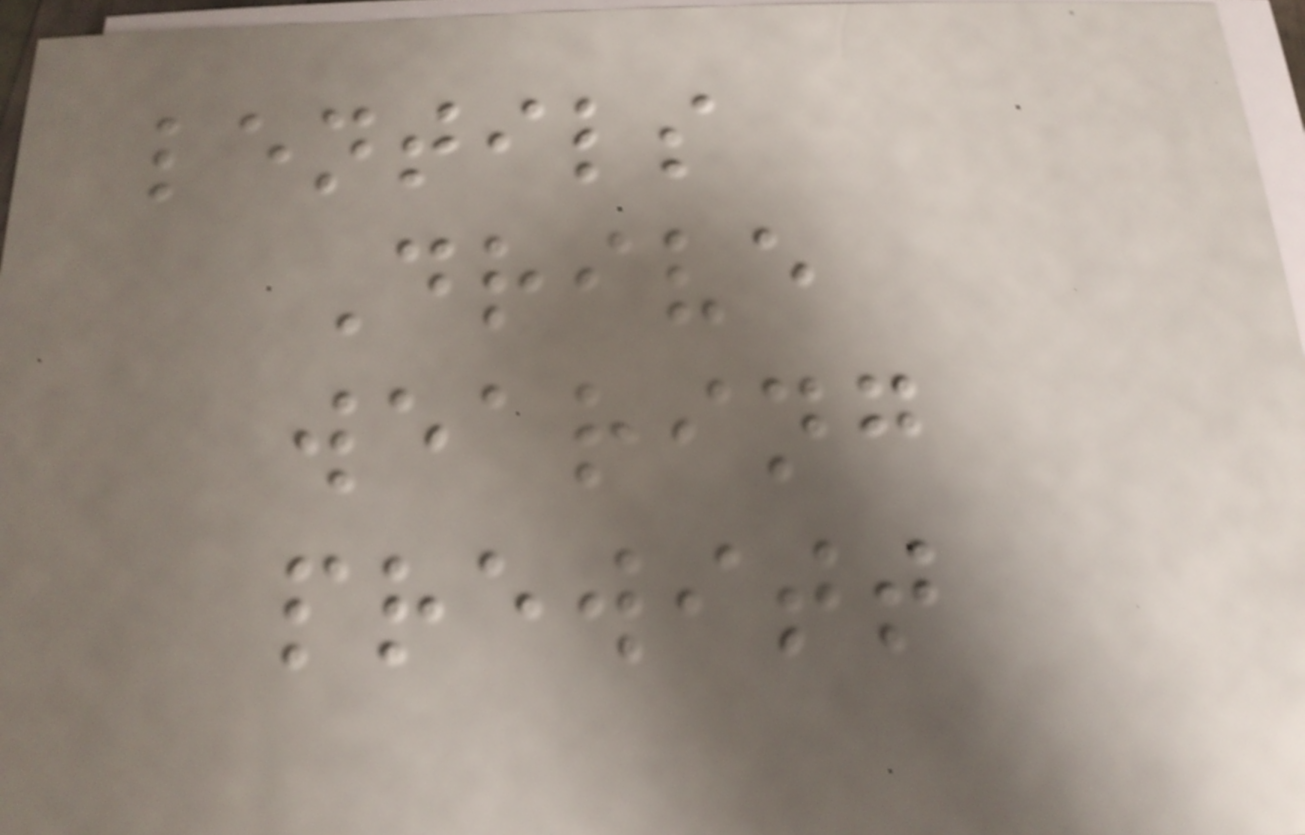lentils
Drive
wearing
prewitt
